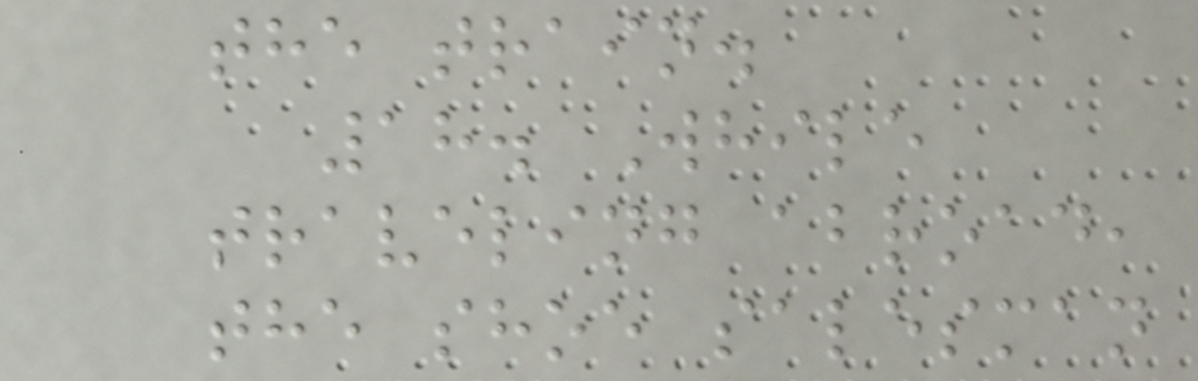the train.
18. While
traveling abroad,
the shoe salesman
